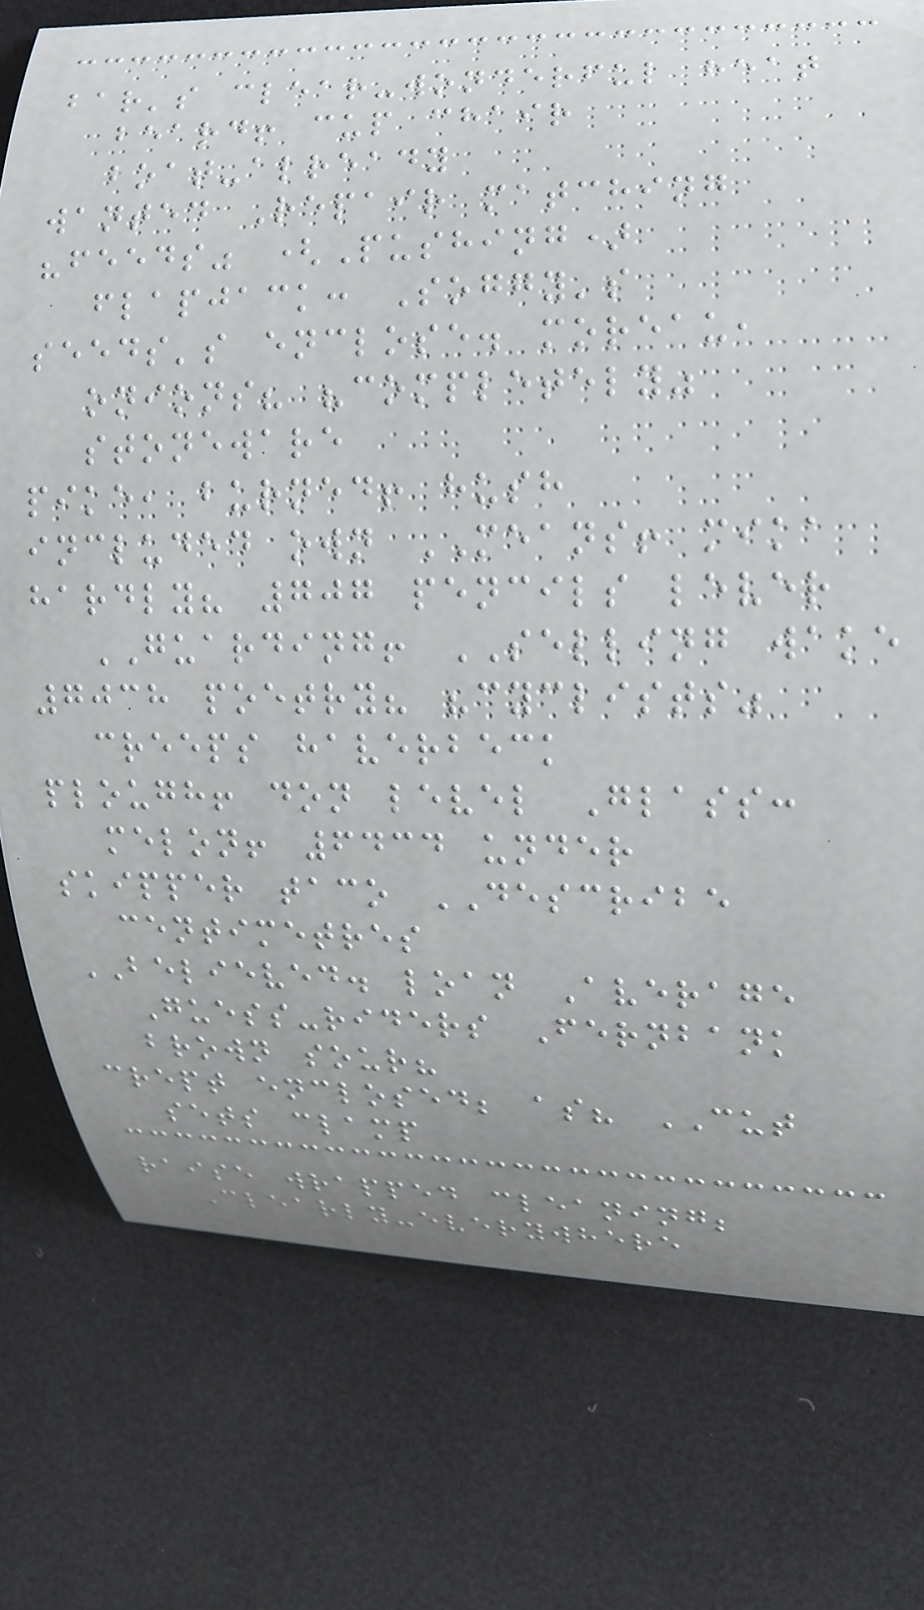bar's clear-wonderful heat
beard! cup chair
boat-already
wanted Repair matching
"feeds" (Pushing)
flapjack: Soggy's
seeds's enclose. moreau,
onions? "completely"
stoneware
pike, burned! hush
included own MEANS! mika
hardly? 707 pencils lever
GUARDING! SELLING wake
7038 poetry? "cyclists"
creeps haverbeck
plough! don level Glass:
melon! 6434 under
skipper taco DESCRIBE
centimetres
BELIEVED. loan Average
Guess-riders Fernbank
brown sour?
crept enclosed; as? CUT
sets clamp
raise wrapped cleaning;
Clearly-everywhere
